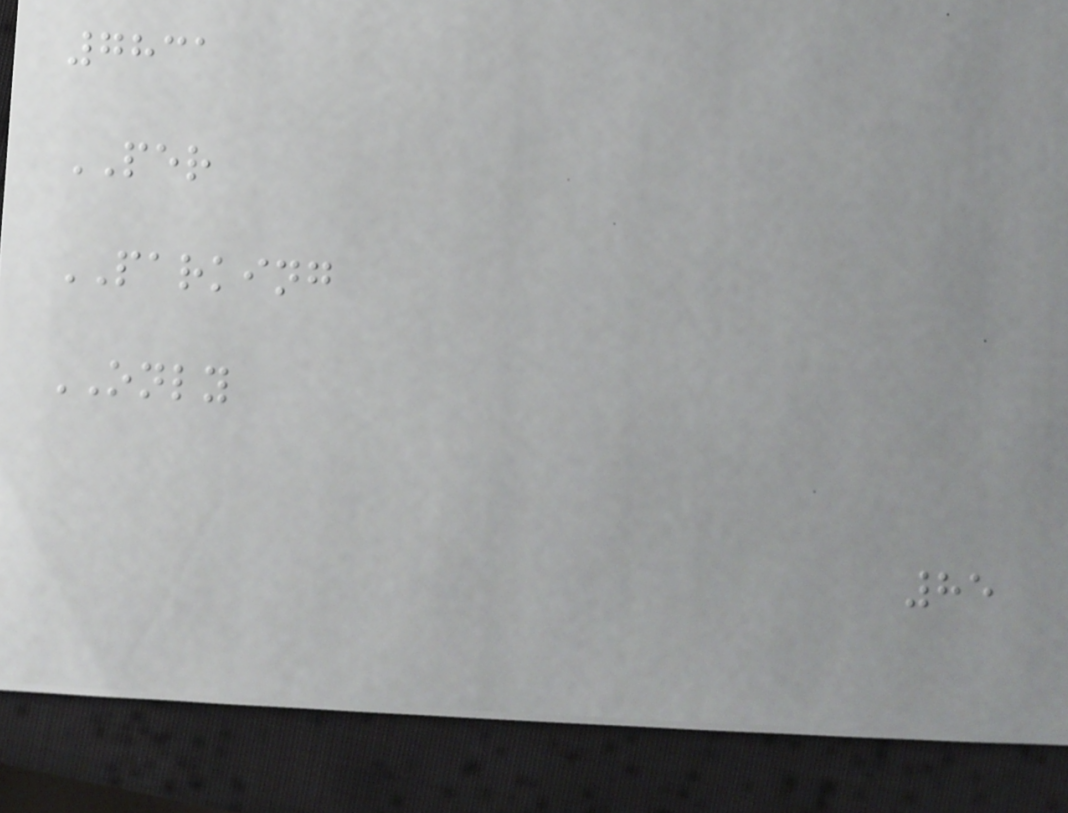7831
PER
PARKING
ONLY
85
